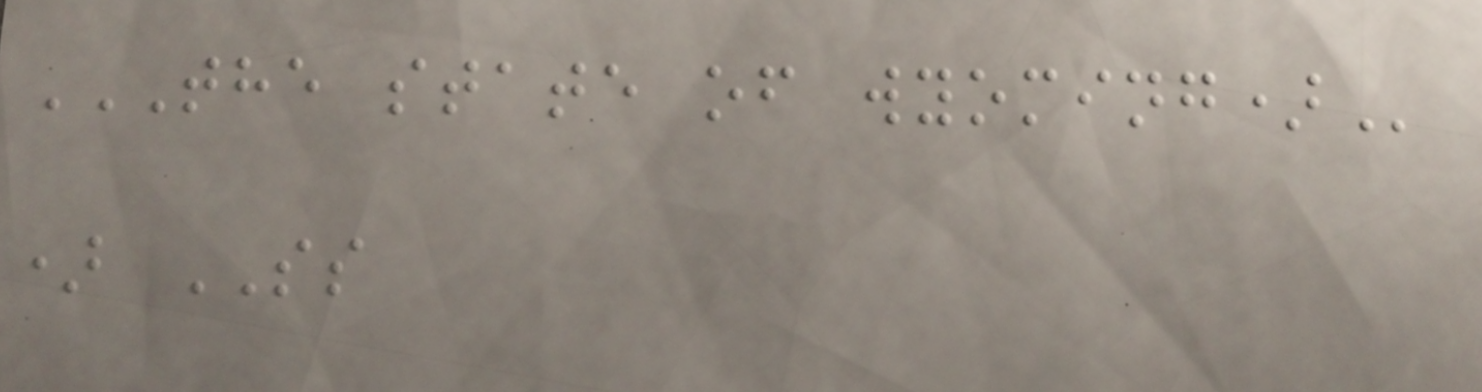THE STATE OF WYOMING)
) SS
